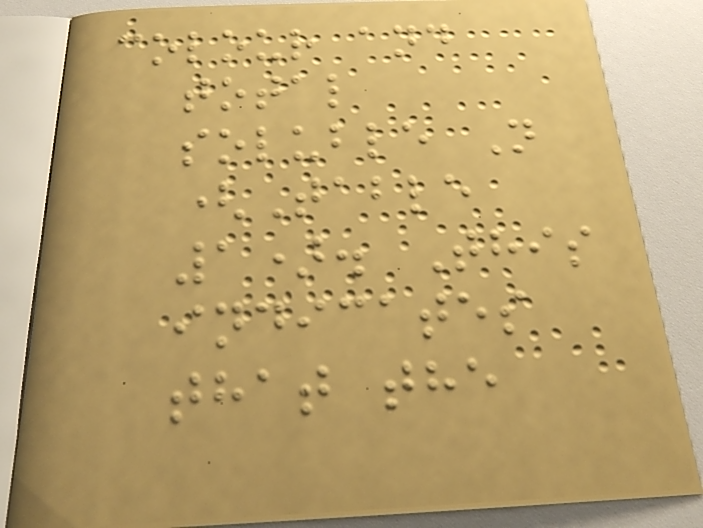colour and
total
soluble N
(Table
1). This
indicates
that the
